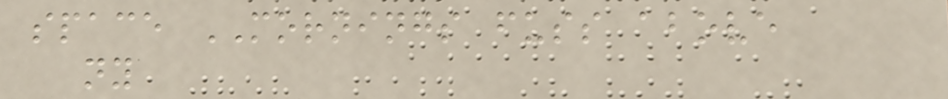space MORNINGS fuss above
ny
